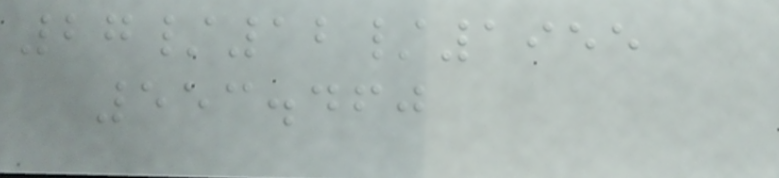27/12/1955
553.460
